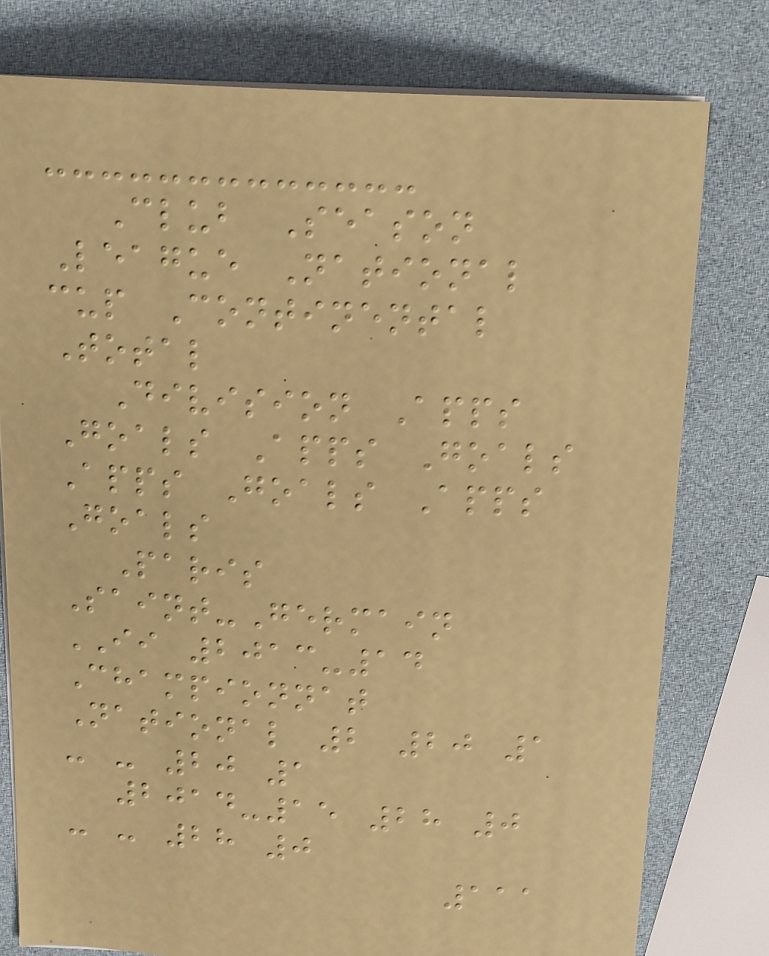Club Season
League National
cup Continental
Total
Division Apps
Goals Apps Goals
Apps Goals Apps
Goals
Paris
Saint-Germain
II 2013-14
Championnat
National 2 20 1
- - 20 1
2014-15 28 0
- - 28 0
111
